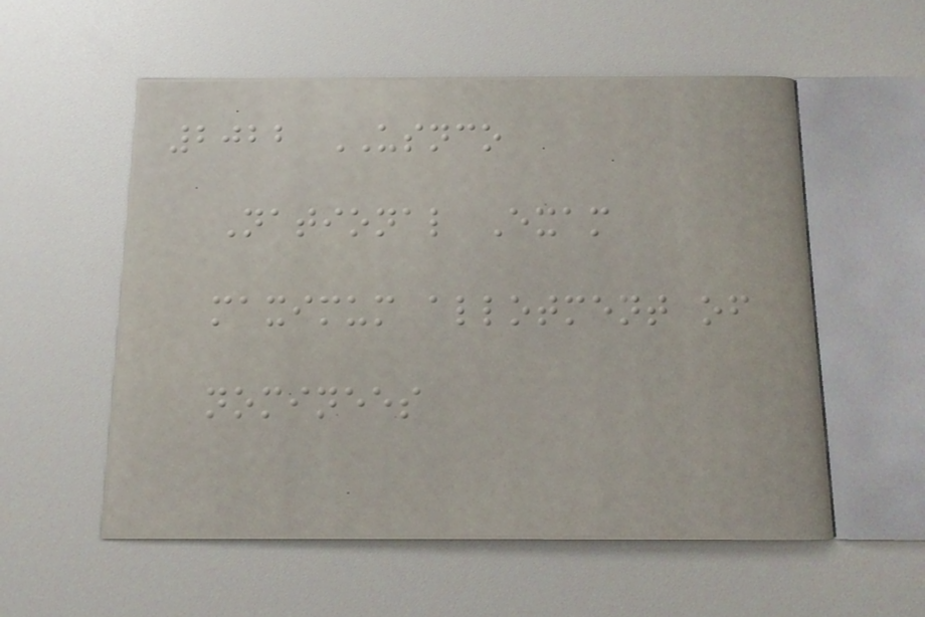2022 USNCO
National Exam
maximum allotment of
nominees
